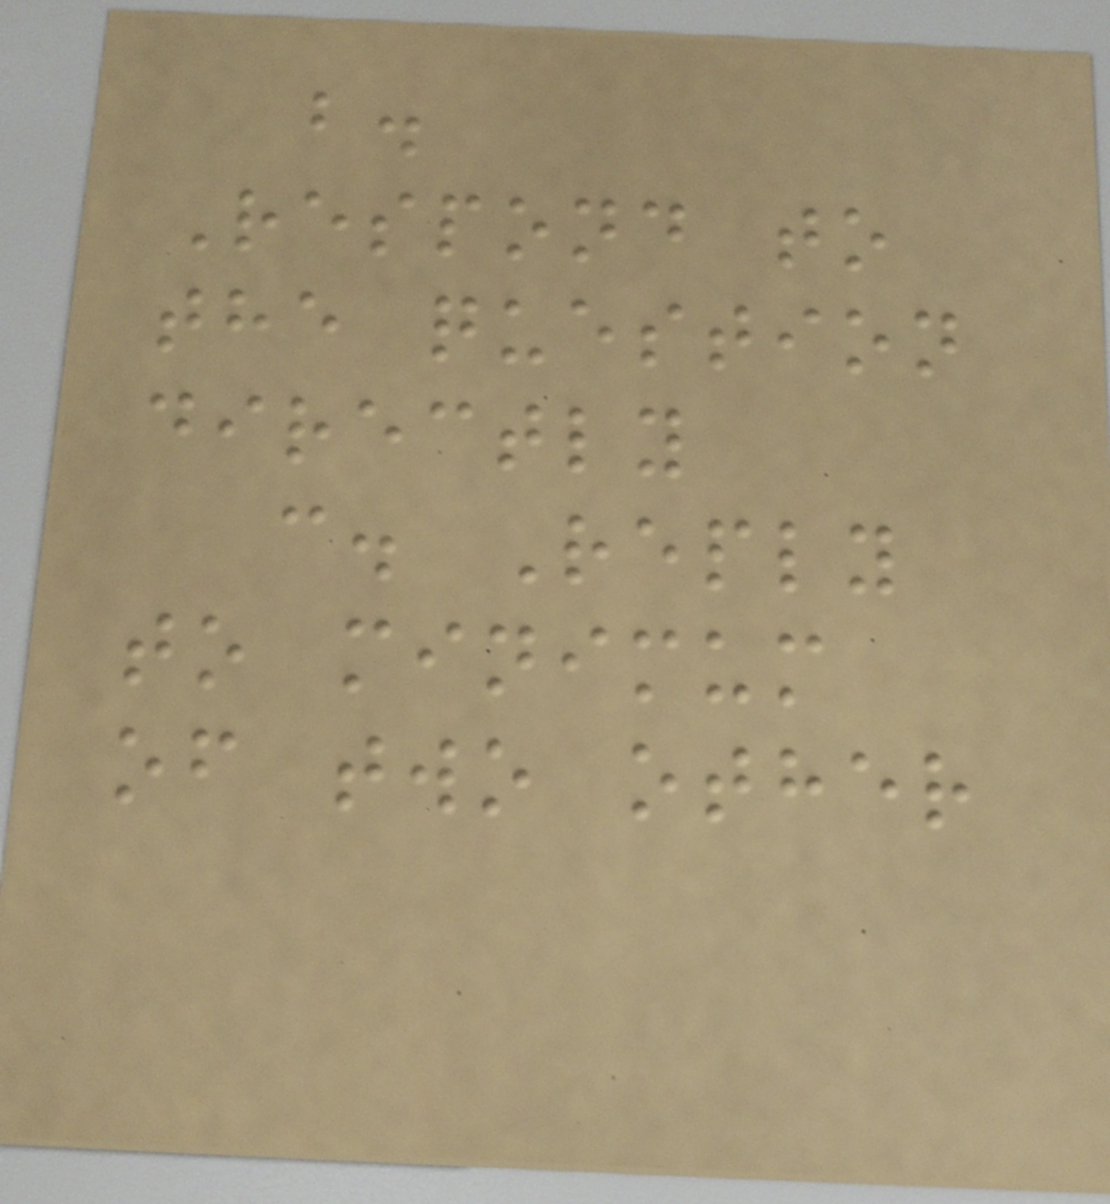b.
Respond to
the question
directly
c. Reply
to minimum
of two other
